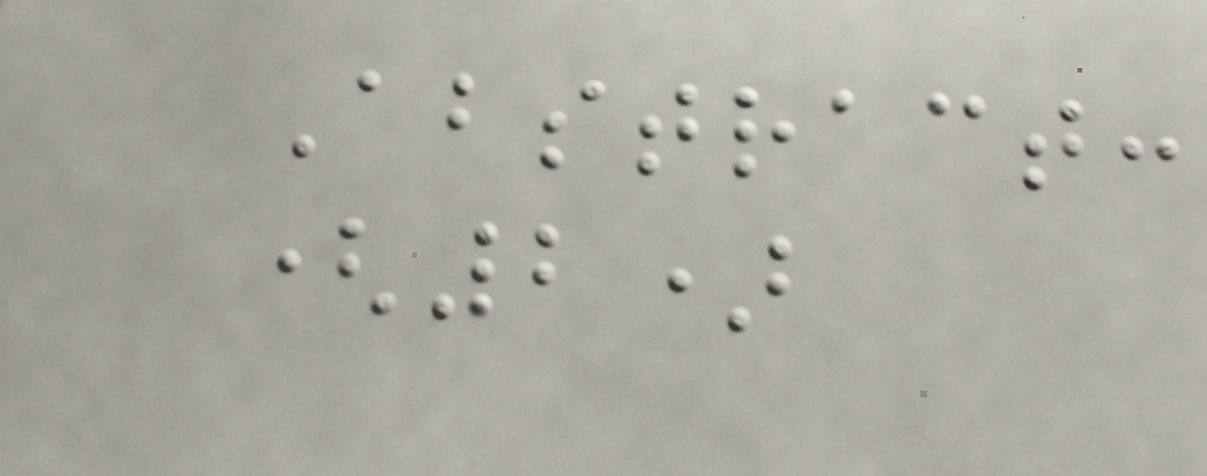Abstract:
(2)
